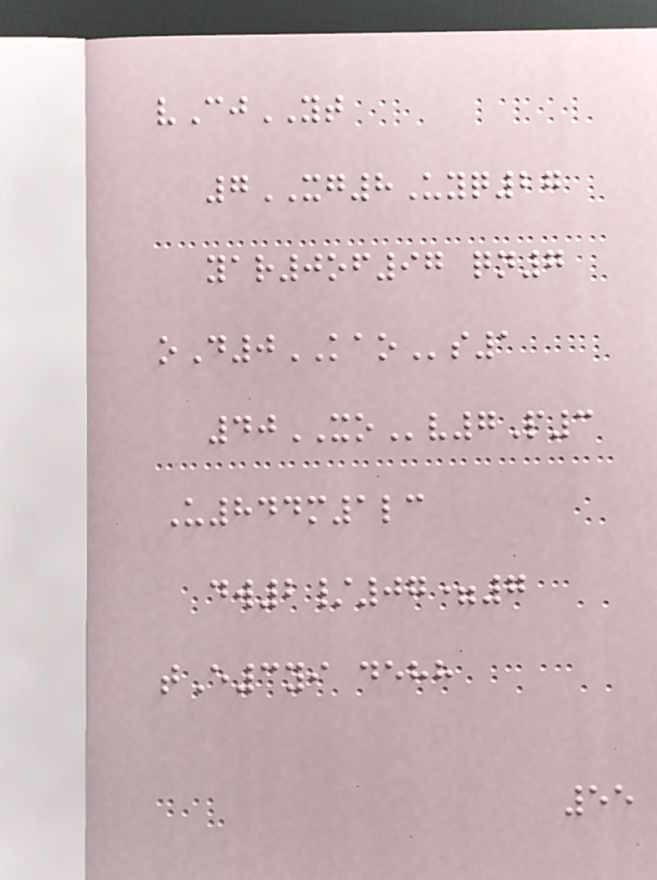vCjYT
7XG8Uyq27
yar0of97 qn7
oD0KAOs1
40XOv7P3
U844m1lc
dw2/07=7
tE3yi dehh
55
